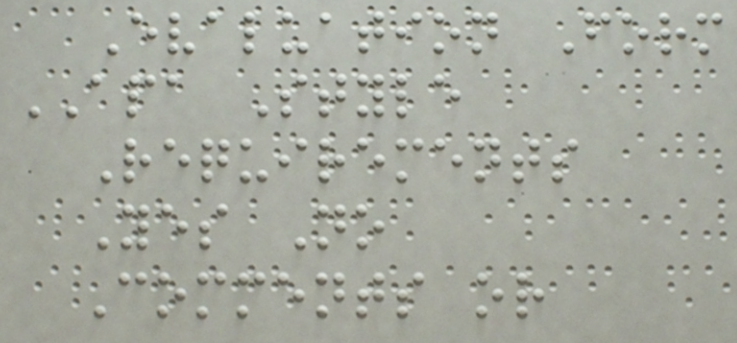Evaluation Form
APA Style
Requirements
Yes No
Comments or
